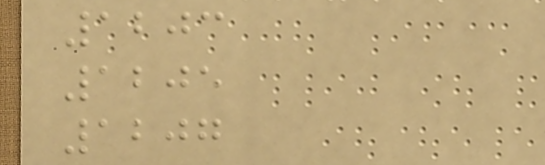1203
1205
1207
